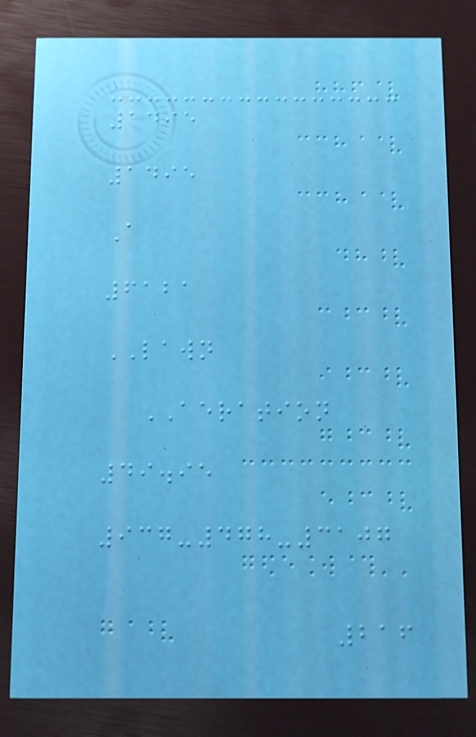1495
1495
A
6121
LAWN
AERATION
49.95
937-478-3107
216
